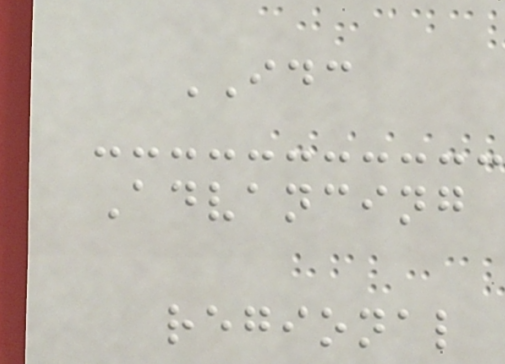IDC
Advancing
regional
